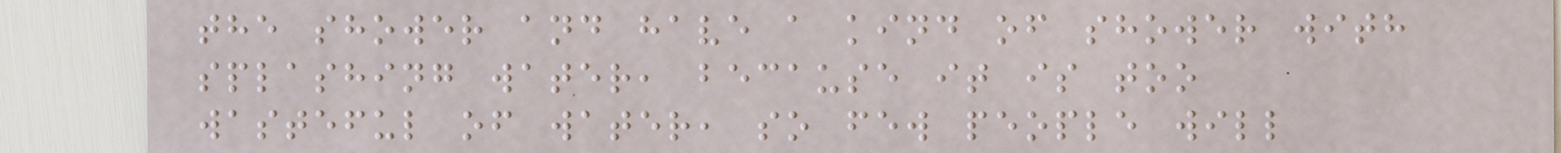the shower and have a kind of shower with
splashing water, because it is too
wasteful of water, so few people will
